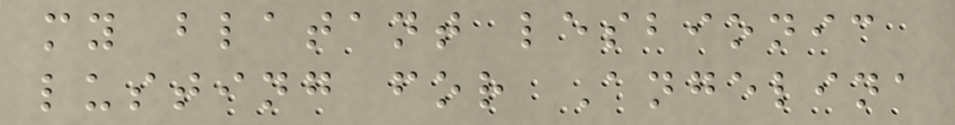my blatant lesbionic
lusting for Angelina
